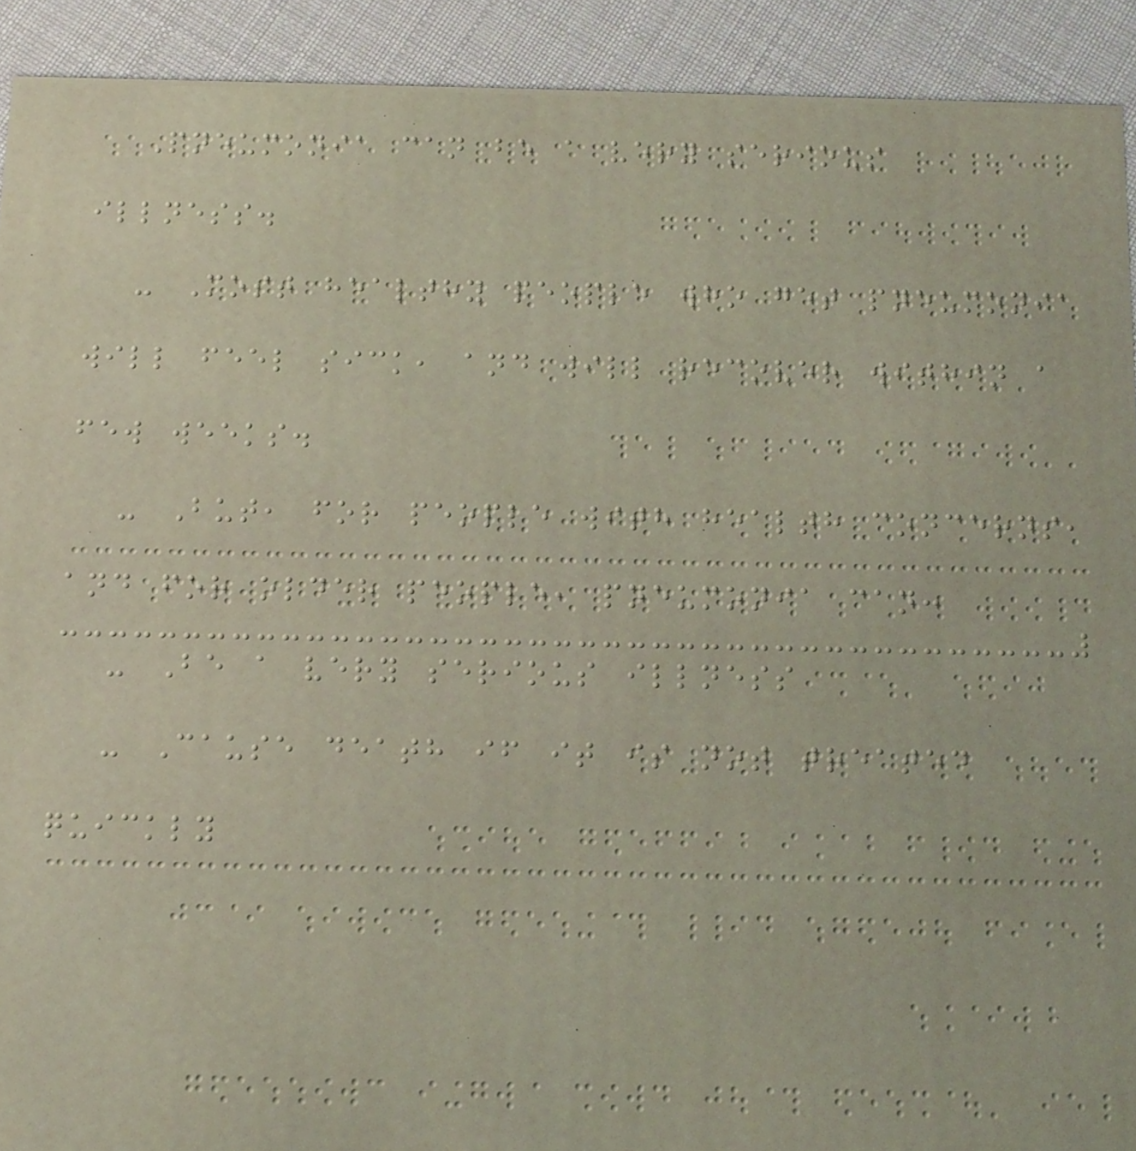Pneumonia can be a very serious
illness.
- Most healthy people who get pneumonia
will feel sick, and will recover within a
few weeks.
- But, for people with health concerns,
and for older people, pneumonia can:
- Be a very serious illness
- Cause death if it is not treated
quickly
